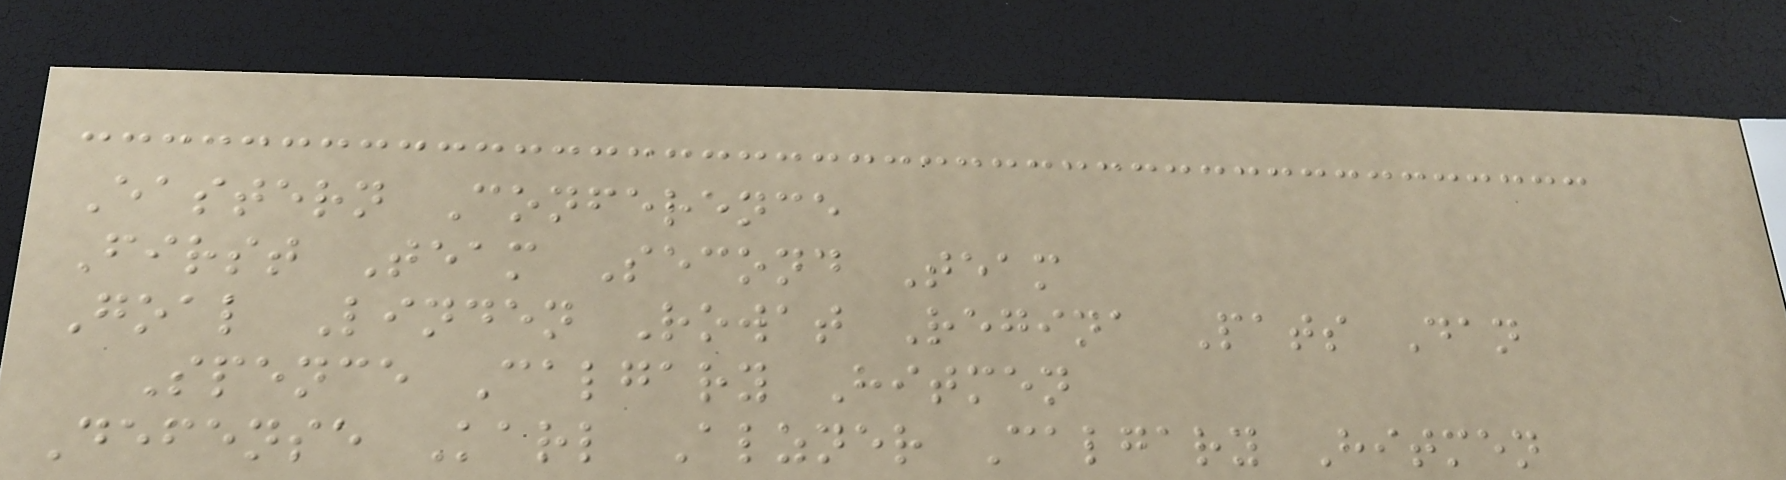Eastern Conference
First Team Second Team
Goal Linden Rowat Regina Pats Dan
Spence Calgary Hitmen
Defense Karl Alzner Calgary Hitmen
